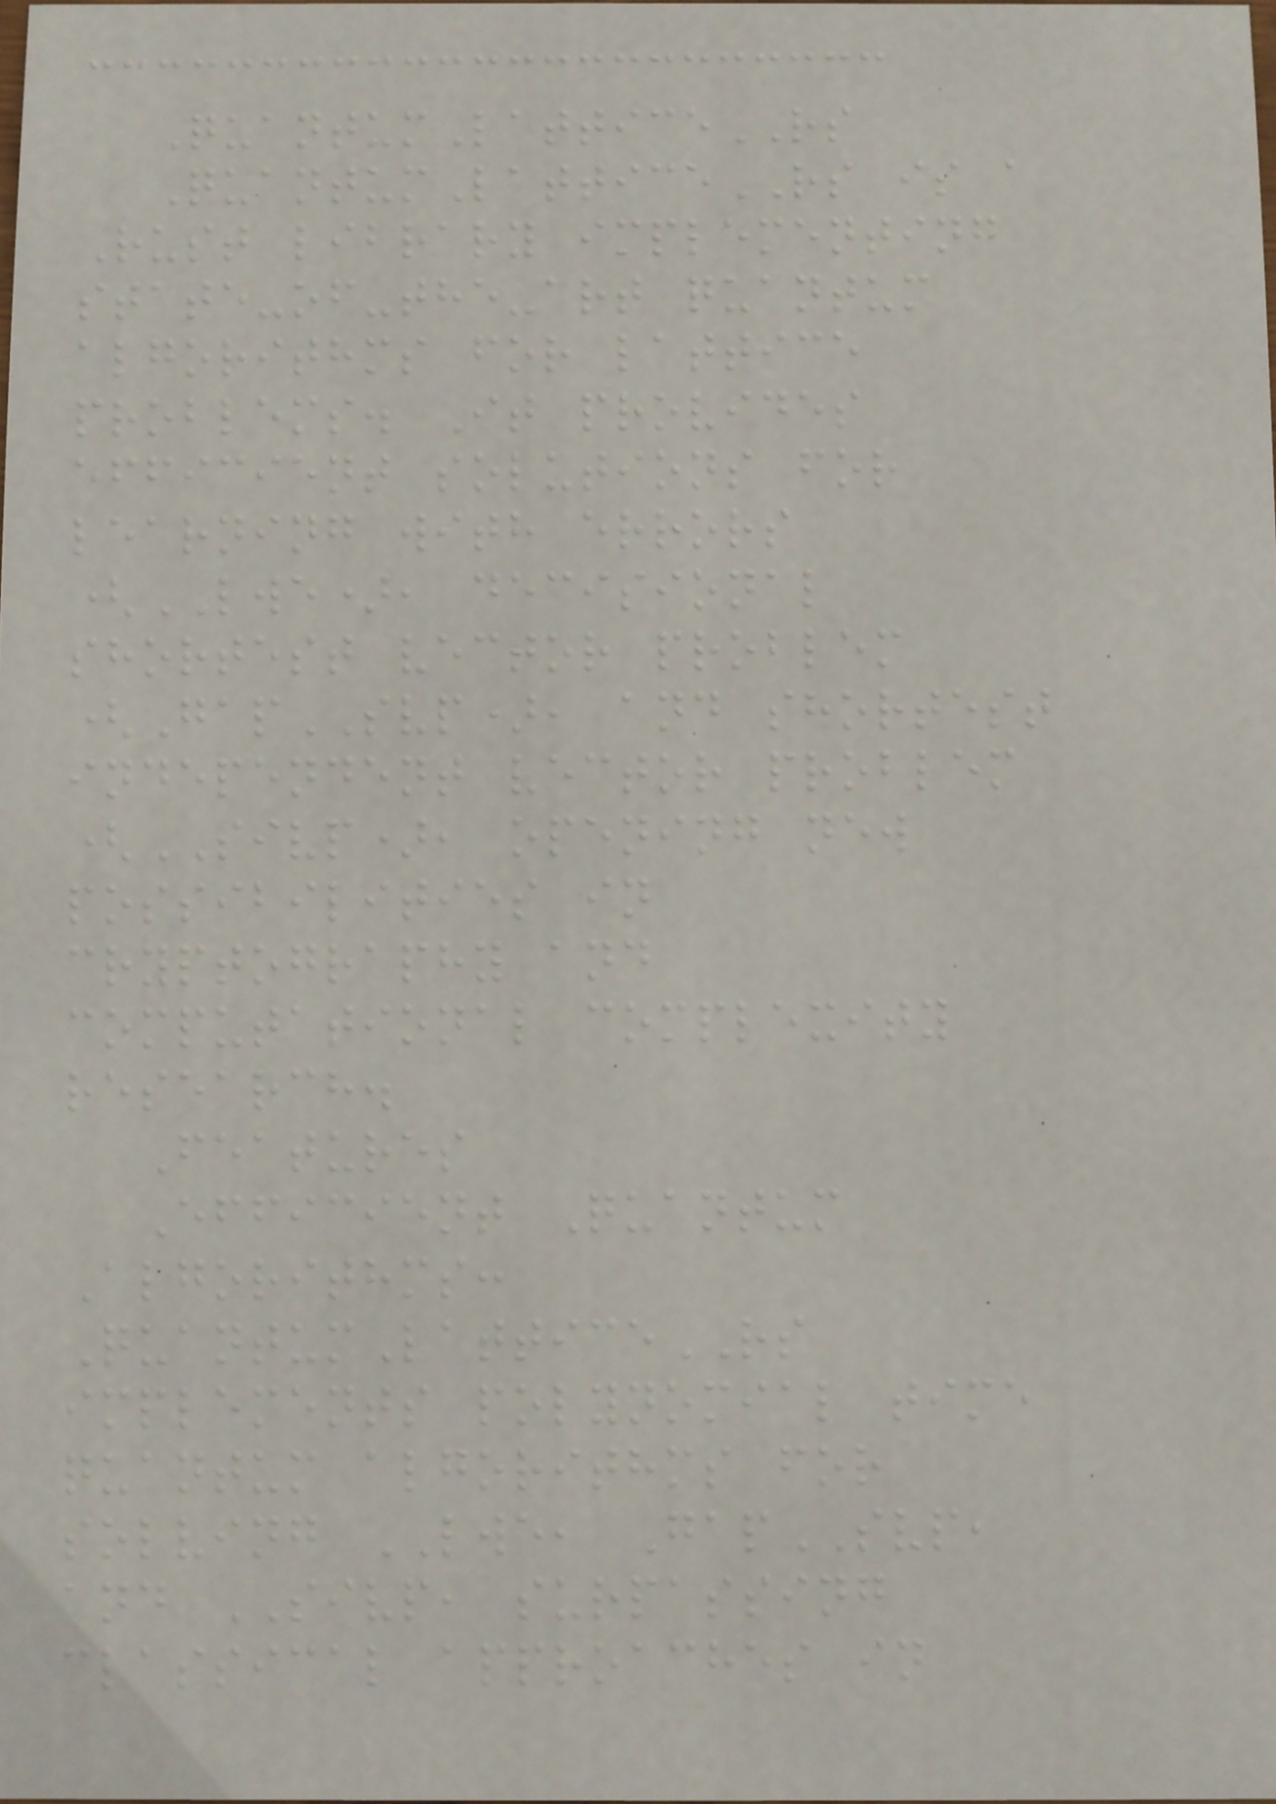QuantumLatticeRS
QuantumLatticeRS is a
Rust library implementing
state-of-the-art quantum
algorithms for lattice
problems. It provides
efficient solutions for
learning with errors
(LWE), decisional
shortest vector problem
(GapSVP), and shortest
independent vector problem
(SIVP), opening new
possibilities in
cryptography and
computational complexity
research.
Features
Efficient Quantum
Algorithms:
QuantumLatticeRS
implements polynomial time
quantum algorithms for
solving LWE, GapSVP,
and SIVP, surpassing
classical approaches in
